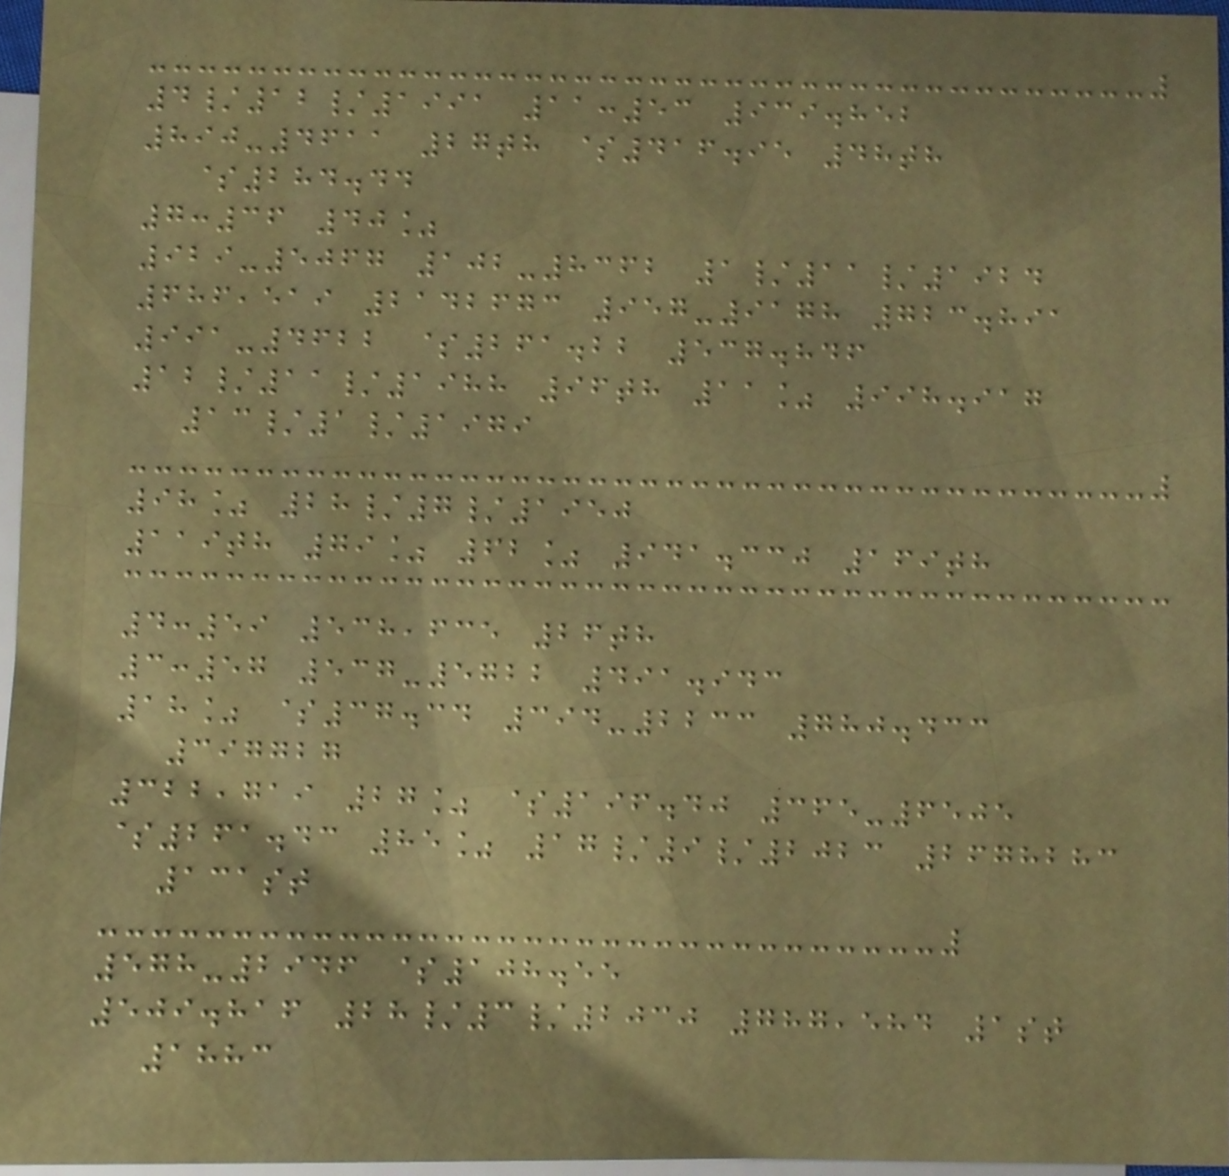4/12/1991 11:53 939.852
890-4611 27th $416.95 48th
$284.44
7:36 40%
929-5067 102-8362 1/11/1924
686,519 2142673 957-9178 723.891
991-4622 $261.22 537.846
12/11/1988 96th 11% 998.917
13/1/1979
98% 28/7/1950
119th 79% 62% 941.330 169th
4:59 538,635 26th
3:57 537-5722 491.943
18% $37.34 394-2233 780.433
397727
322,719 27% $196.40 365-6505
$261.43 85% 17/9/2023 2678283
131st
578-2946 $108.55
509.816 28/3/2030 787,584 1st
1883
